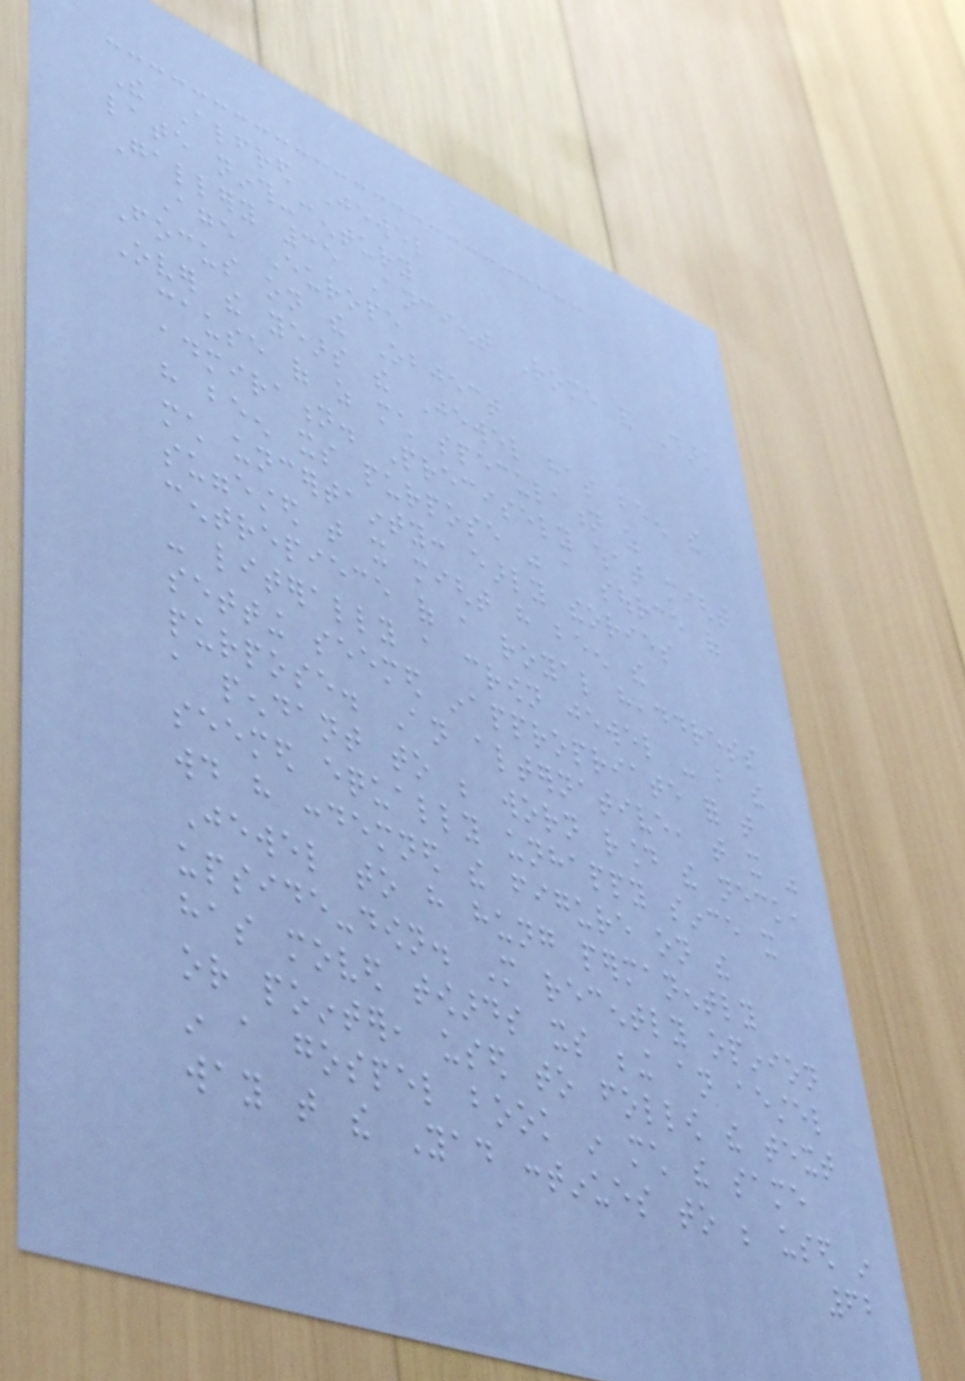The Alfred Jewel
late ninth-century
Gallery 35 Ancient Rome and Dark
Age Europe
Focus on the Object
Over the years the Jewel has been the
cause of as much speculation as
admiration. Precisely what might
have been its purpose was a source of
much uncertainty: early theories
suggested that it might have been the
centrepiece of a royal headdress
- literally a crown jewel - but the
setting seemed inappropriate for that
purpose. An alternative, that it was
a pendant to be worn round the neck,
seemed equally unhappy since it
would have condemned the figure on the
Jewel to have hung permanently
upside-down. More recently opinion
has moved towards its being an aestel
or pointer, used to follow the text
in a gospel book in much the same
way that the Yad continues to be used in
62
